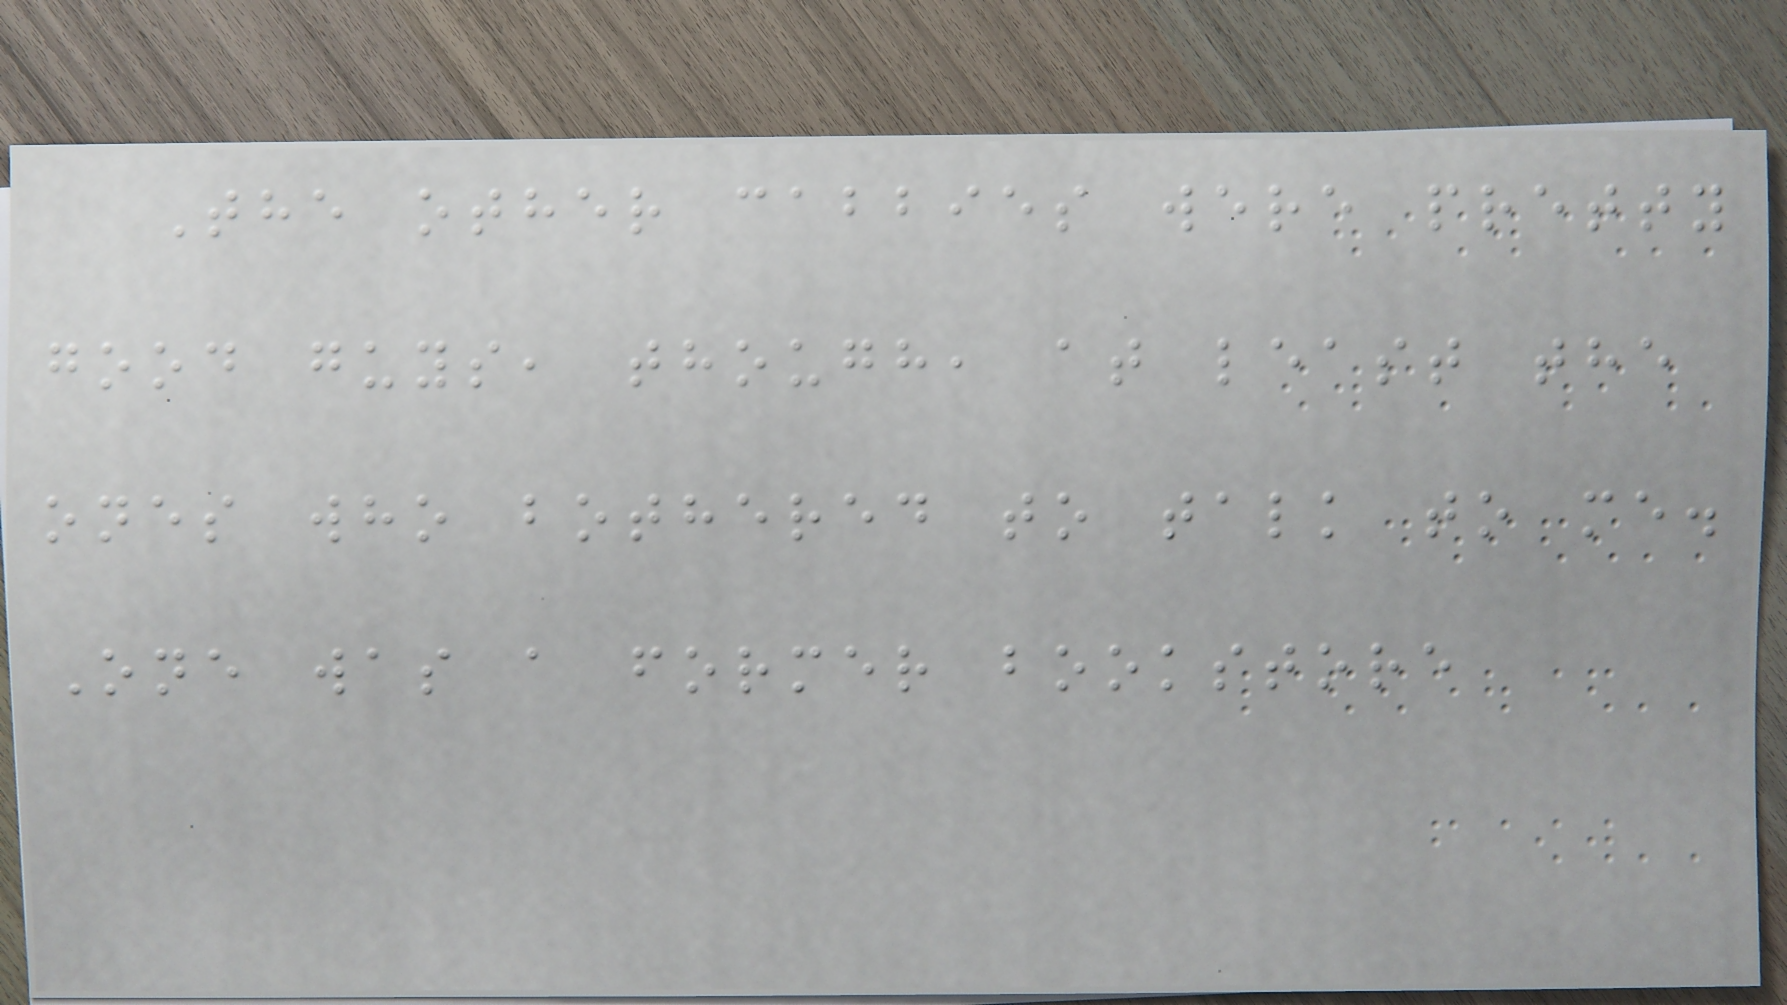The other cabbies were pretty
good guys, though, at least the
ones who bothered to talk to me.
One was a former bookstore
